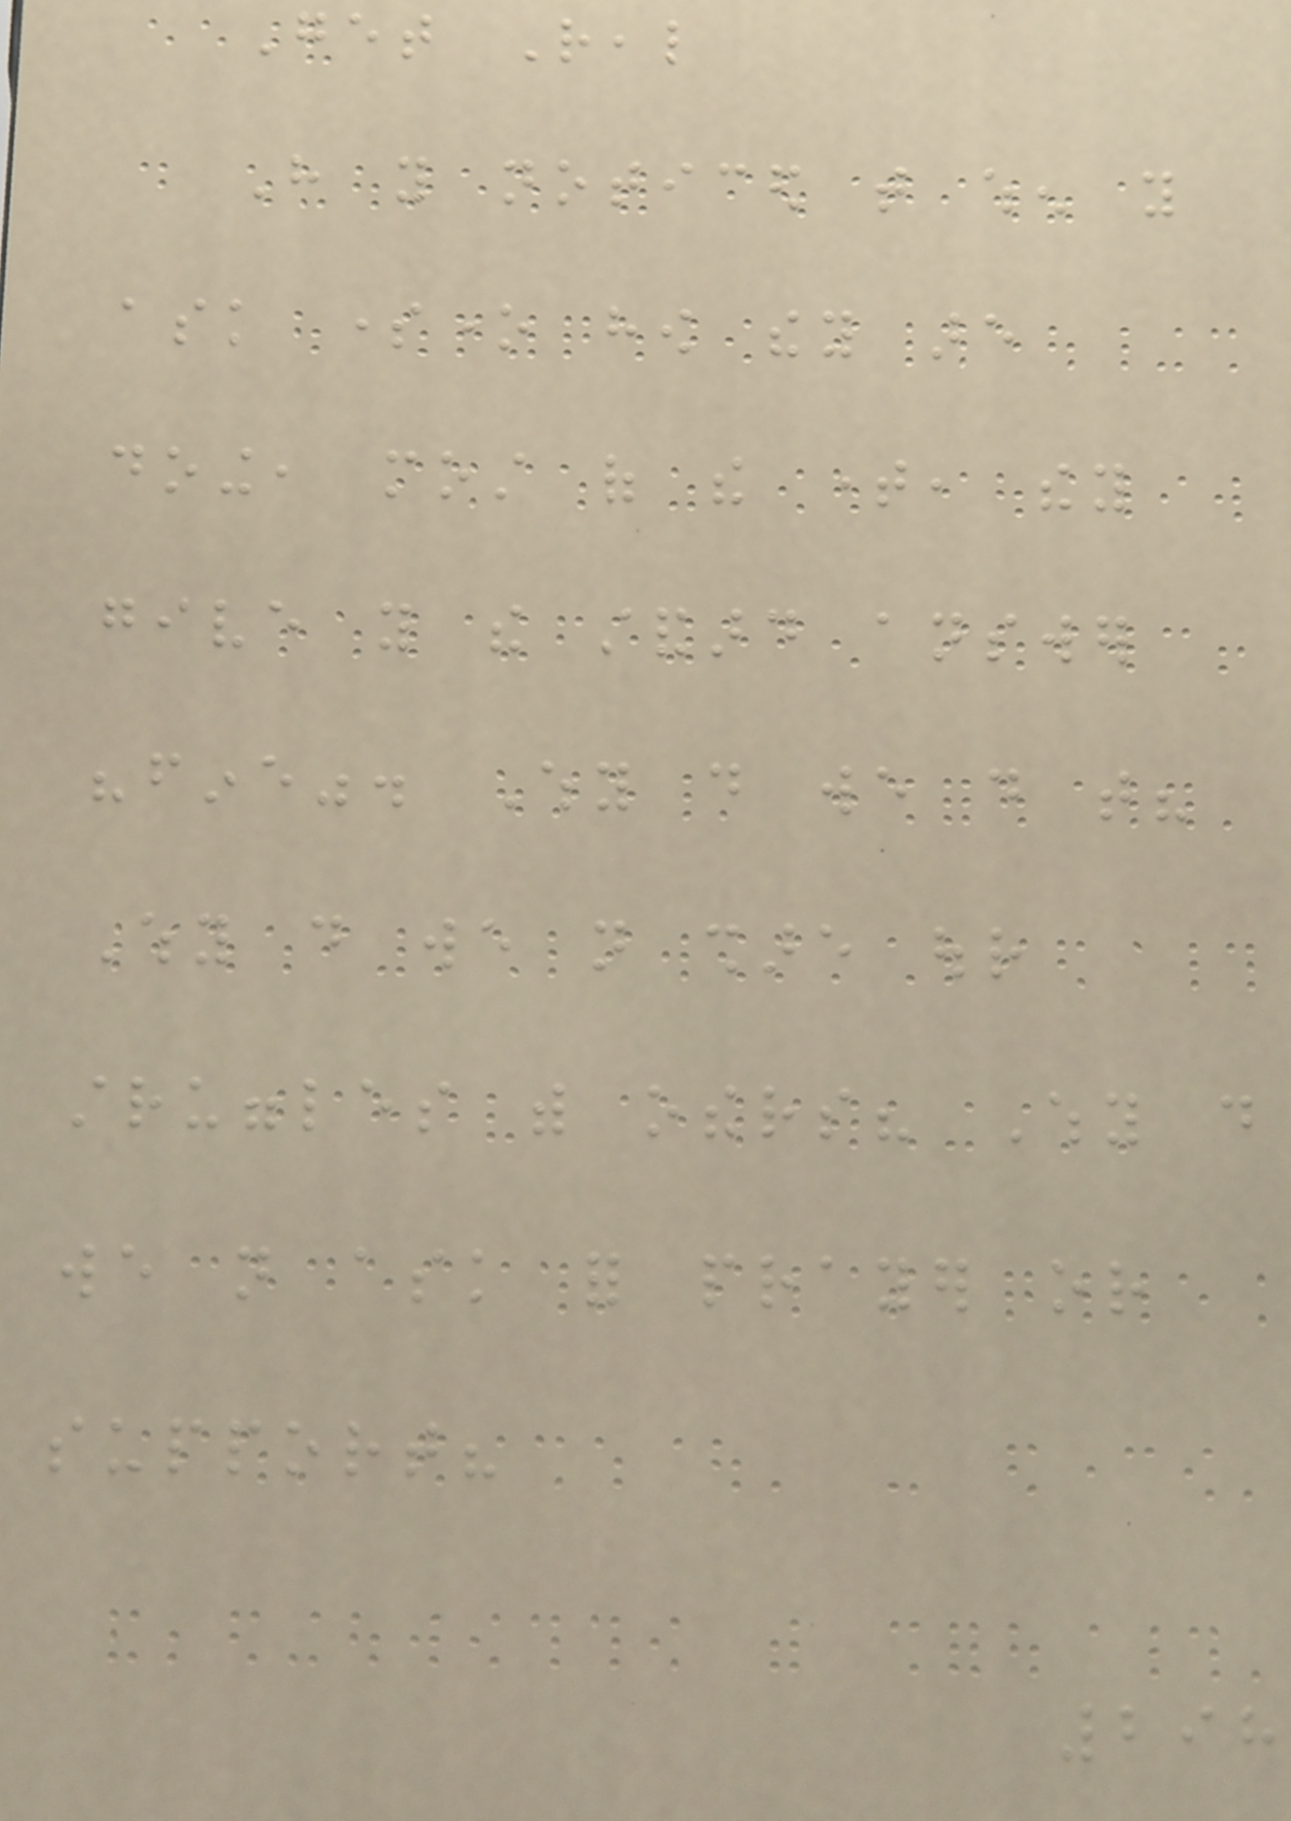Get Real
Have you noticed that when you
ask someone how they are
doing, most of the time, they
give you the standard answer
"fine". Why do we do that?
Why do we not share our
struggles with others? Why do
we not ask for prayer or
support?
298
